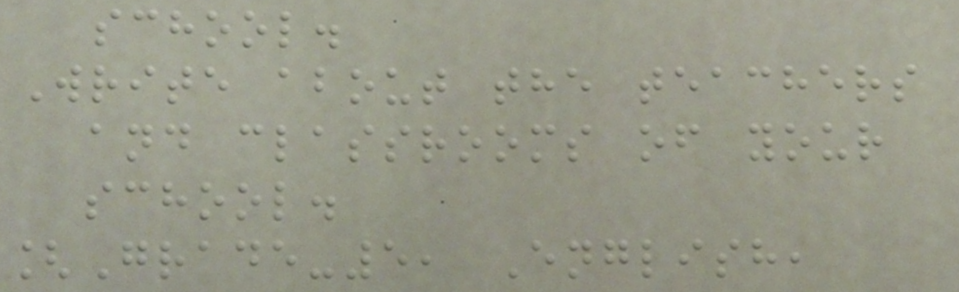school.
Write about the teachers
and classrooms of your
school.
[Grade-5, English,
